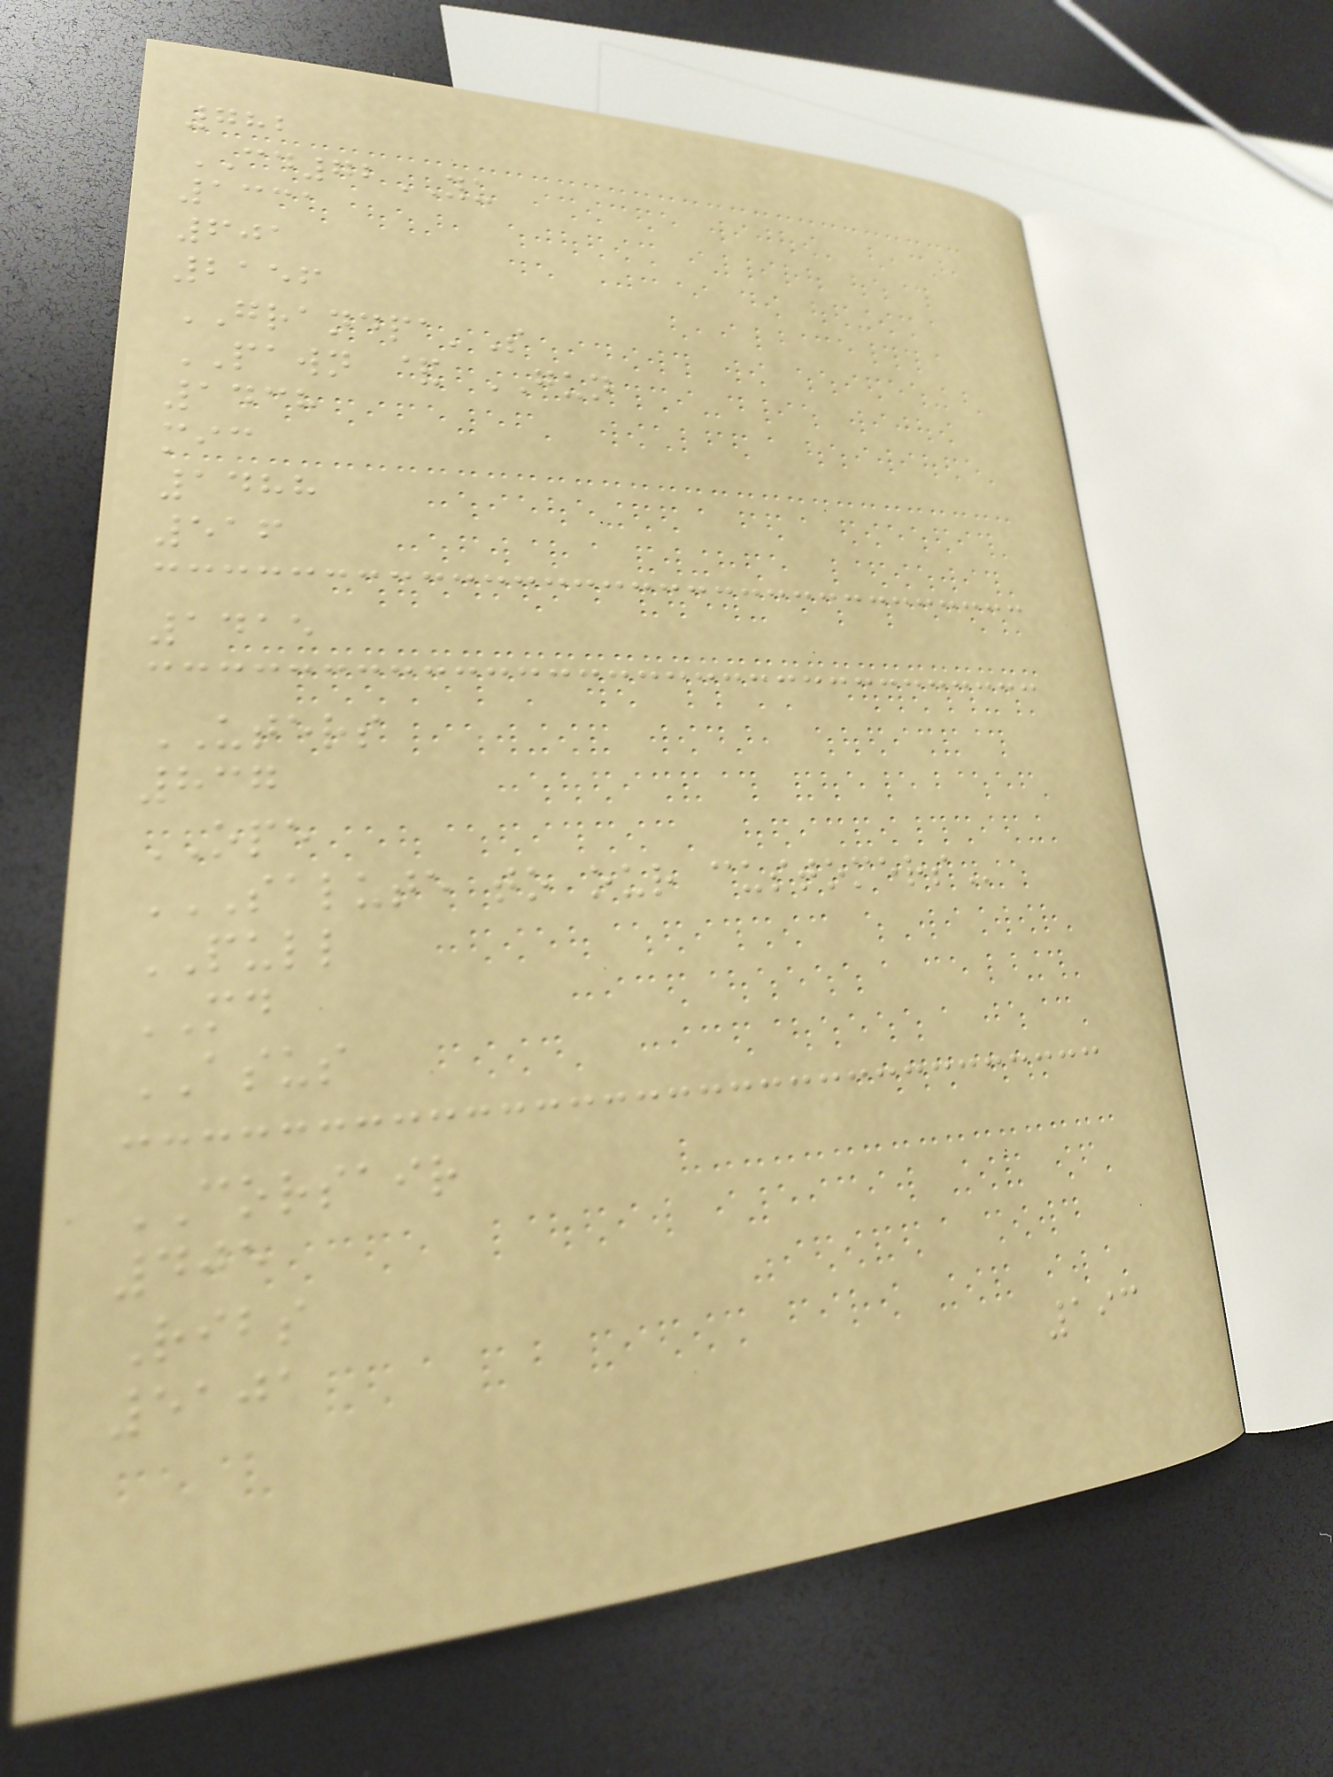782
CD72YU
1331
601
2156
GRANDPA'S
PAWN & GUN
1438
mic
1488
516
1415
UTERS
837
OPE
SALUTE TO OUR CUSTOMERS
PULL
MD
ASUS
CORSAIR
405
Ribs
5101
193
